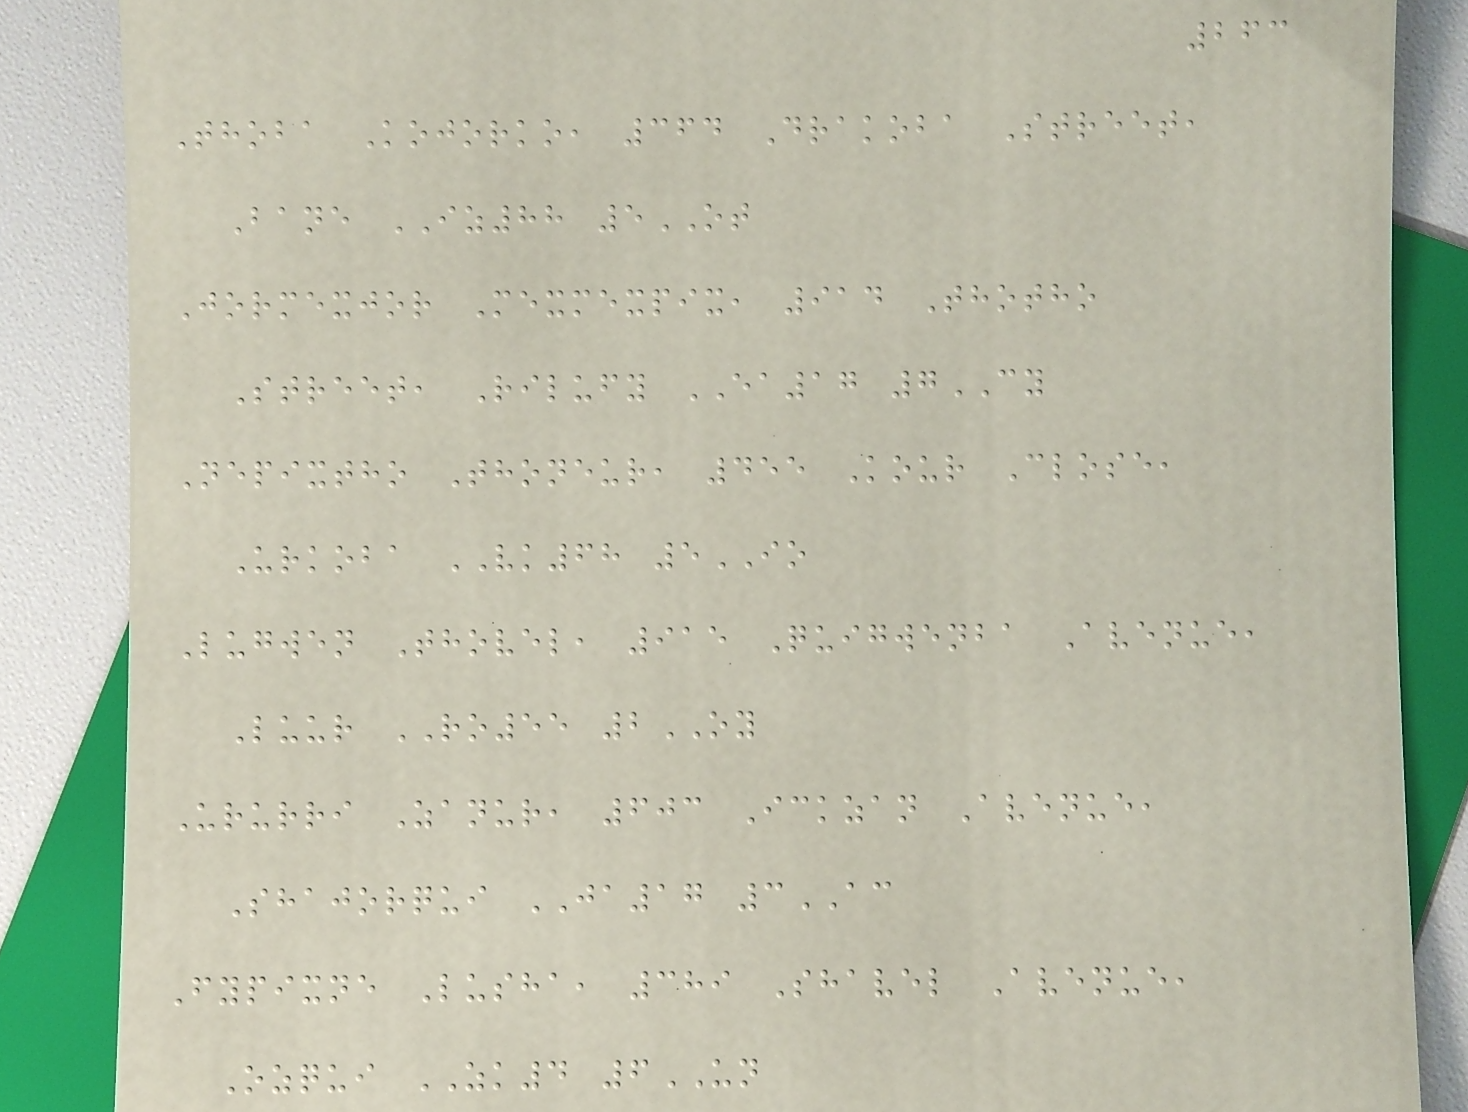263
Thoba Kojorko, 364 Drakoba Street,
Bane IZ88 5OT
Jormexjor Mexmexpix, 914 Thotho
Street, Rilufy EA17 7CY
Nepixtho Thoneur, 455 Kour Close,
Urkoba VK68 5IO
Lugwen Thovel, 915 Quigwenba Avenue,
Luur RO55 2OY
Ururri Zanur, 603 Ickzan Avenue,
Shajorqui JA17 3AC
Fypixne Lusha, 389 Shavel Avenue,
Ozqui ZK4 6UN
